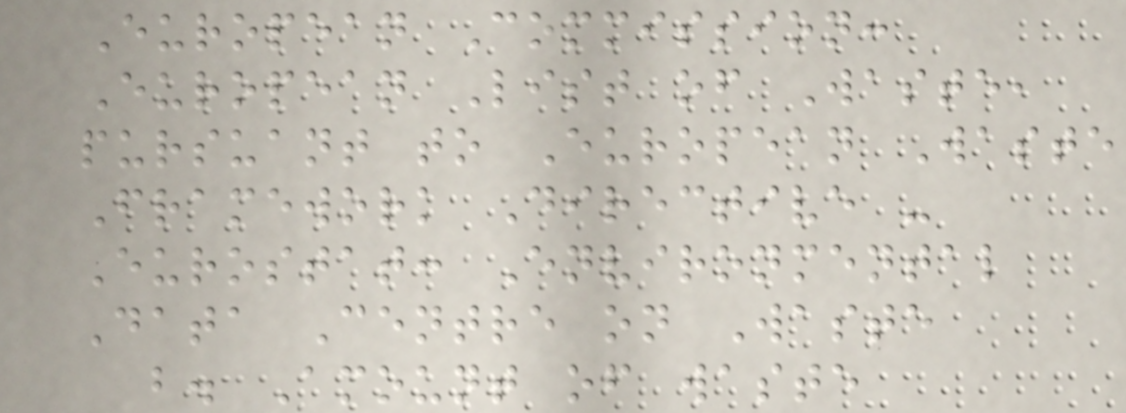European Commission:
European List of Waste,
pursuant to European Waste
Framework Directive -
Eurostat: Environmental
Data Centre on Waste
b. Amount of waste
